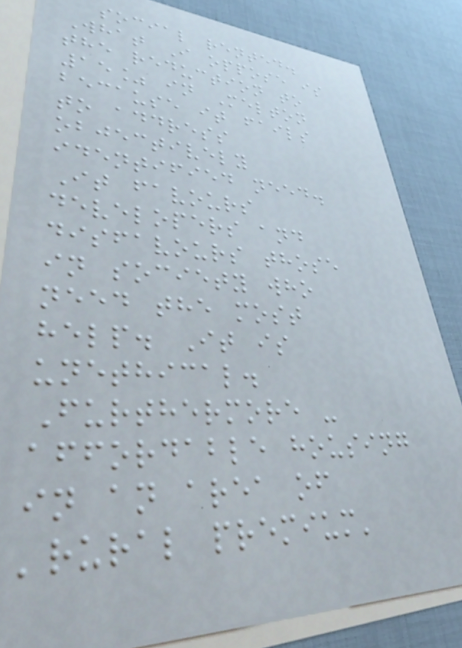social rented.
What I oppose is
the reduction to
15% in Melton
because it fails
to address
objectively
identified need.
It favours
developers and
disfavours those
in society who
need the most
help. It is
unethical.
Furthermore -
affordable housing
in an area of
'rural premium'
